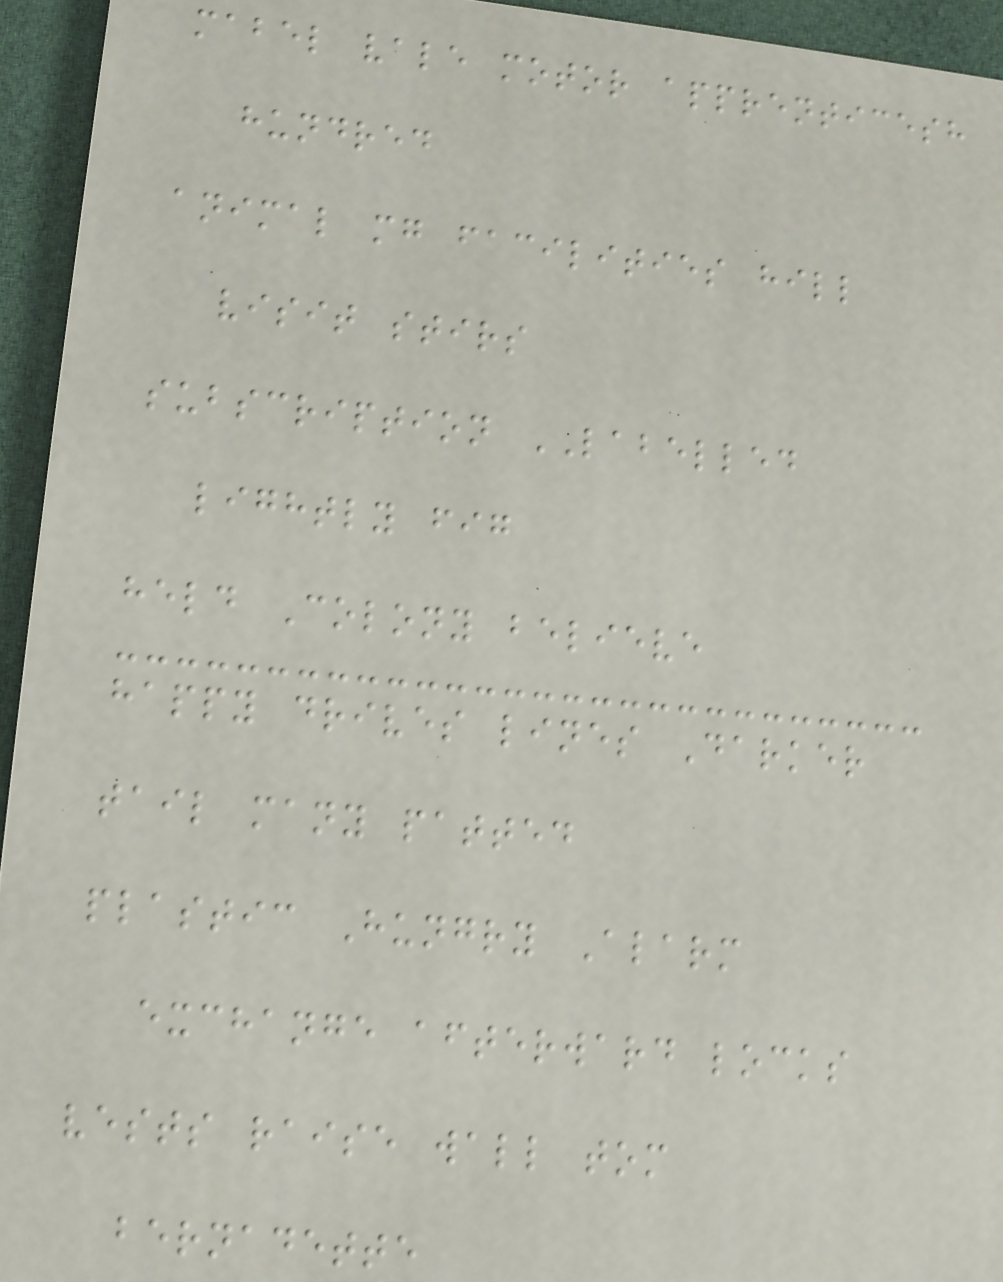mabel vale motor apprenticesh
hundred
animal mg facilities hill
visit stirs
subscription LABELLED
lightly fig
held Colony believe
happy drives lines Darker
tail many patted
plastic Hungry Alarm
exchange afterward locks
vests raise wall tom
bernadette
